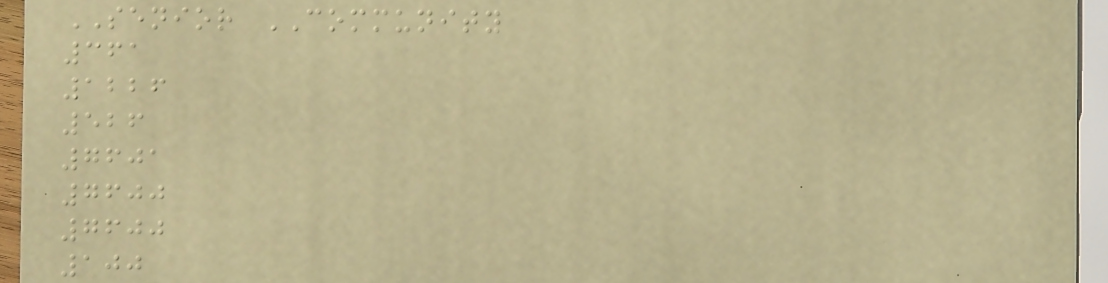SENIOR COMMUNITY
361
1226
526
7601
7600
7600
100
